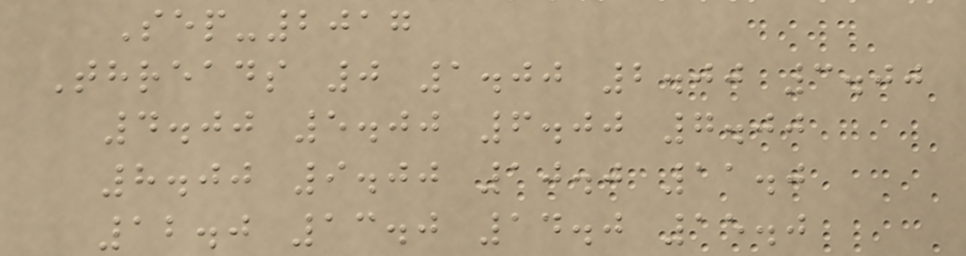Sep-2017
Threads 0 1.00 2.00 3.00
4.00 5.00 6.00 7.00
8.00 9.00 10.0 11.0
12.0 13.0 14.0 15.0
